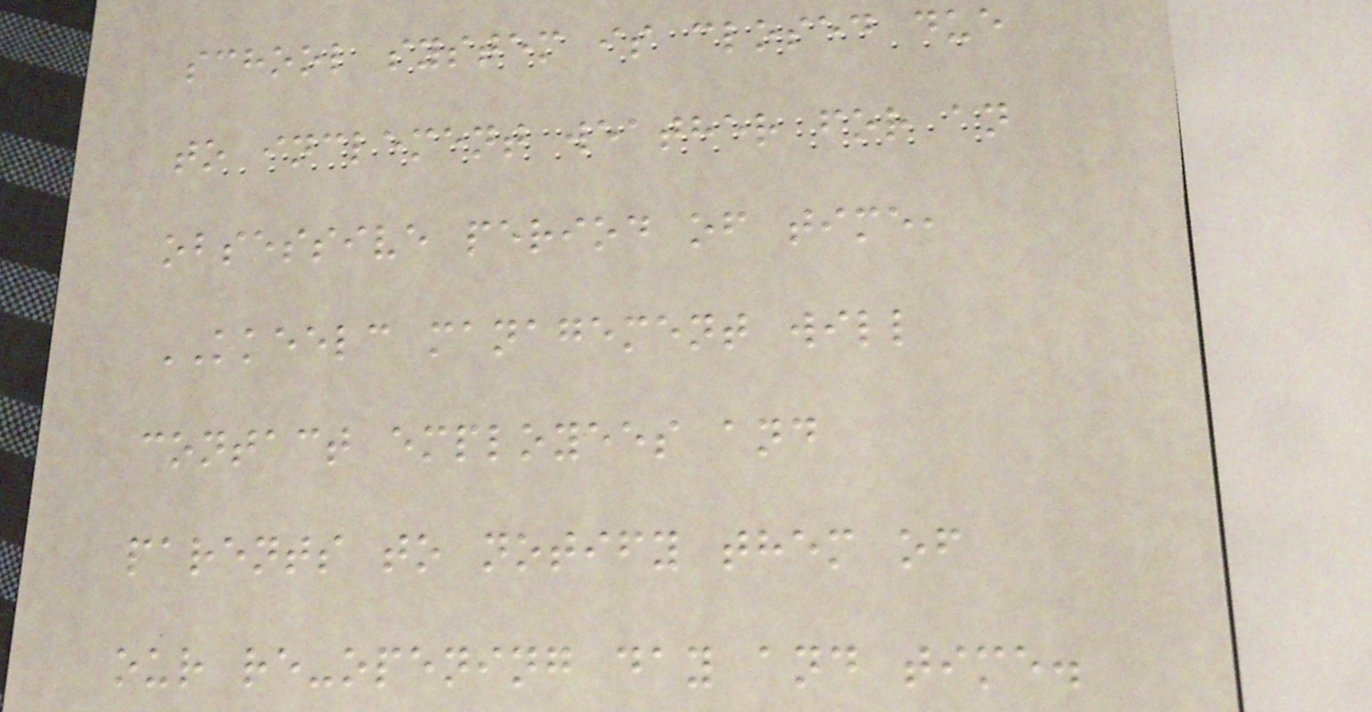school system is closed due
to inclement weather for an
obsessive period of time,
KKEELC management will
contact employees and
parents to notify them of
our re-opening day and time.
